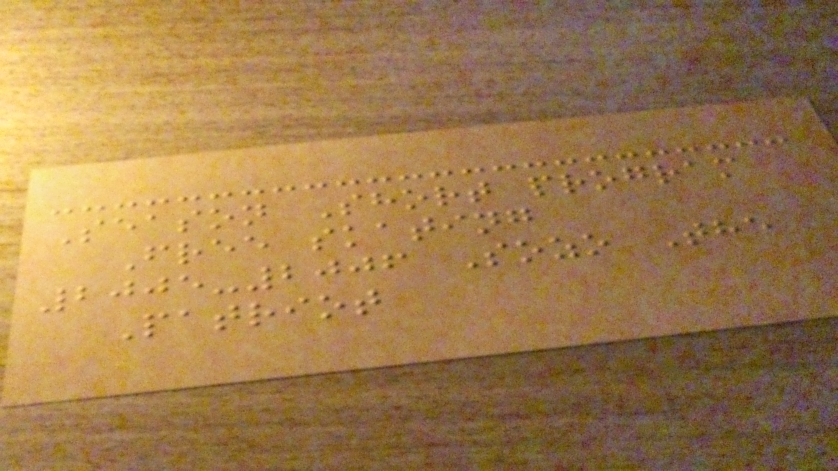Season Short program
Free skating
2005-2006 Sozo The
Patriot
